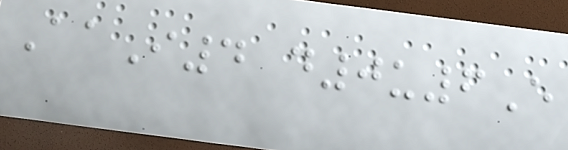AaI4 d0u6E
